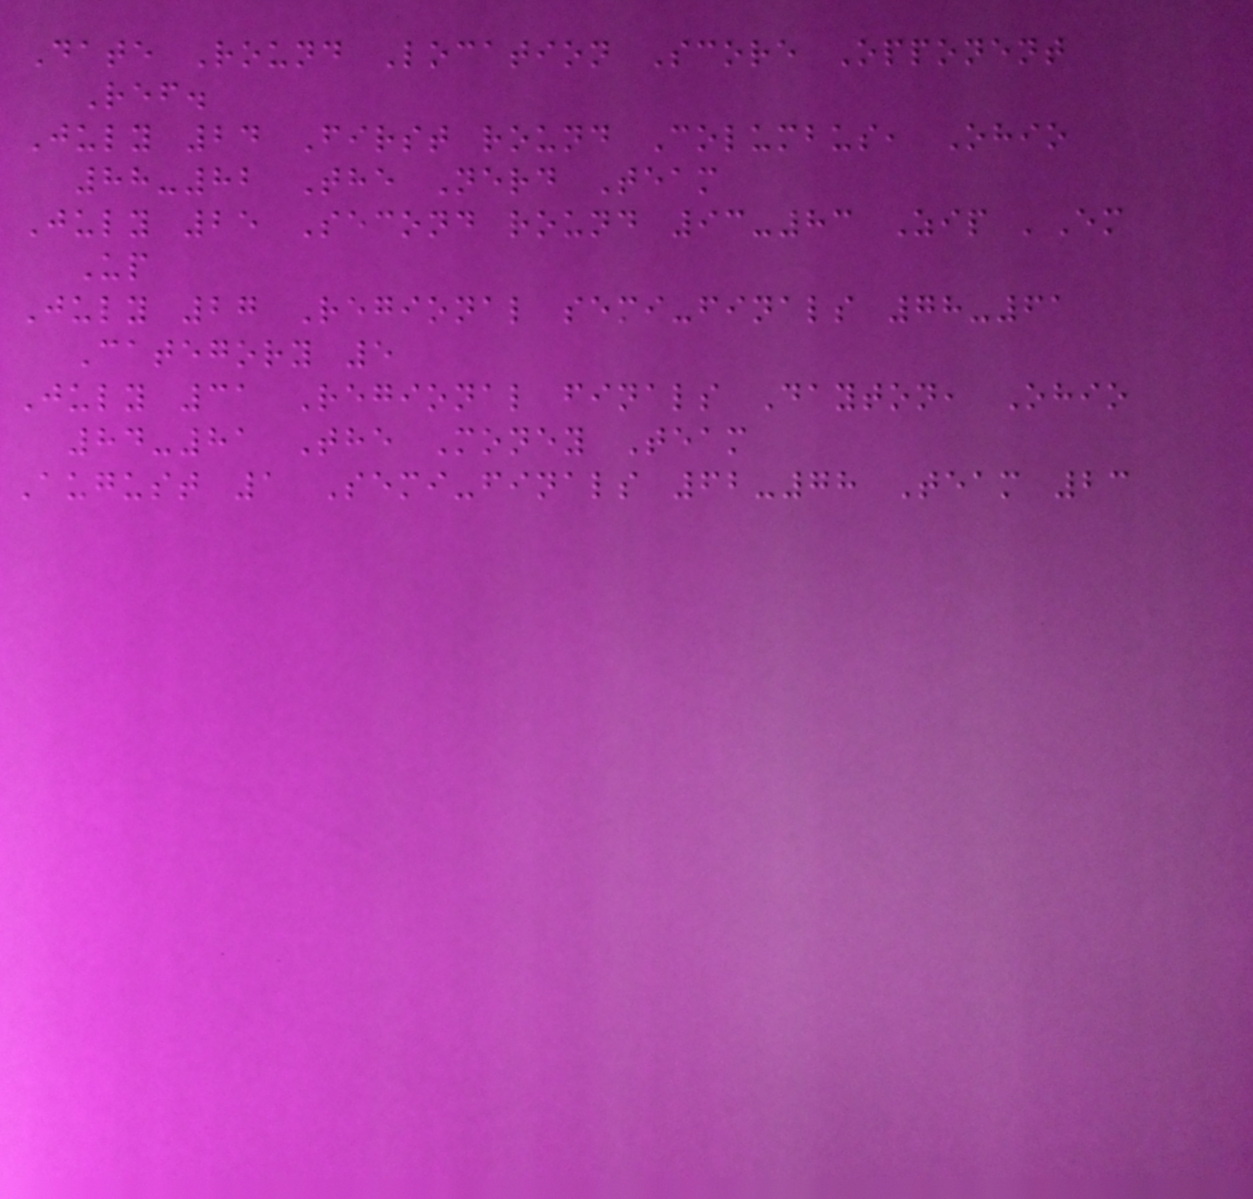Date Round Location Score Opponent
Ref.
July 24 First round Columbus, Ohio
88-82 The Nerd Team
July 25 Second round 93-83 Zip 'Em
Up
July 27 Regional semi-finals 78-61
Category 5
July 31 Regional finals Dayton, Ohio
84-81 The Money Team
August 1 Semi-finals 62-78 Team 23
